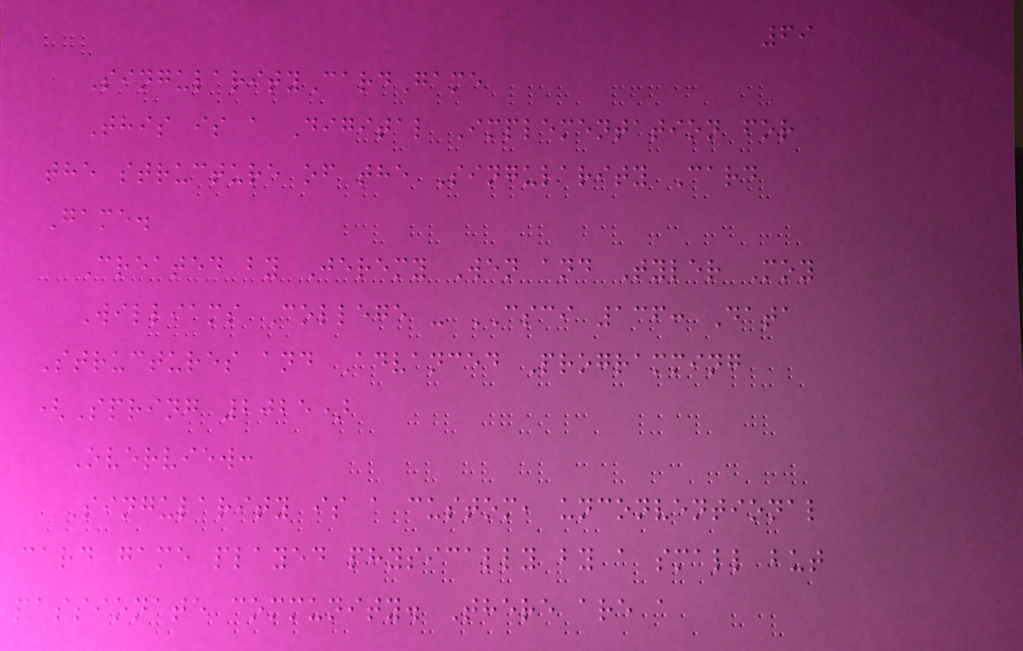69
SingularityCardGame
This is a Digital Implementation for
the structure of the Singularity Card
Game.
Created by Jeremy Wen and Tyler Moy
Williams College - CSCI 136: Data
Structures and Advanced Programming
(Spring 2025)
Overview:
Singularity is a custom, unconventional
card game played physically by a small but
passionate community. There are a
